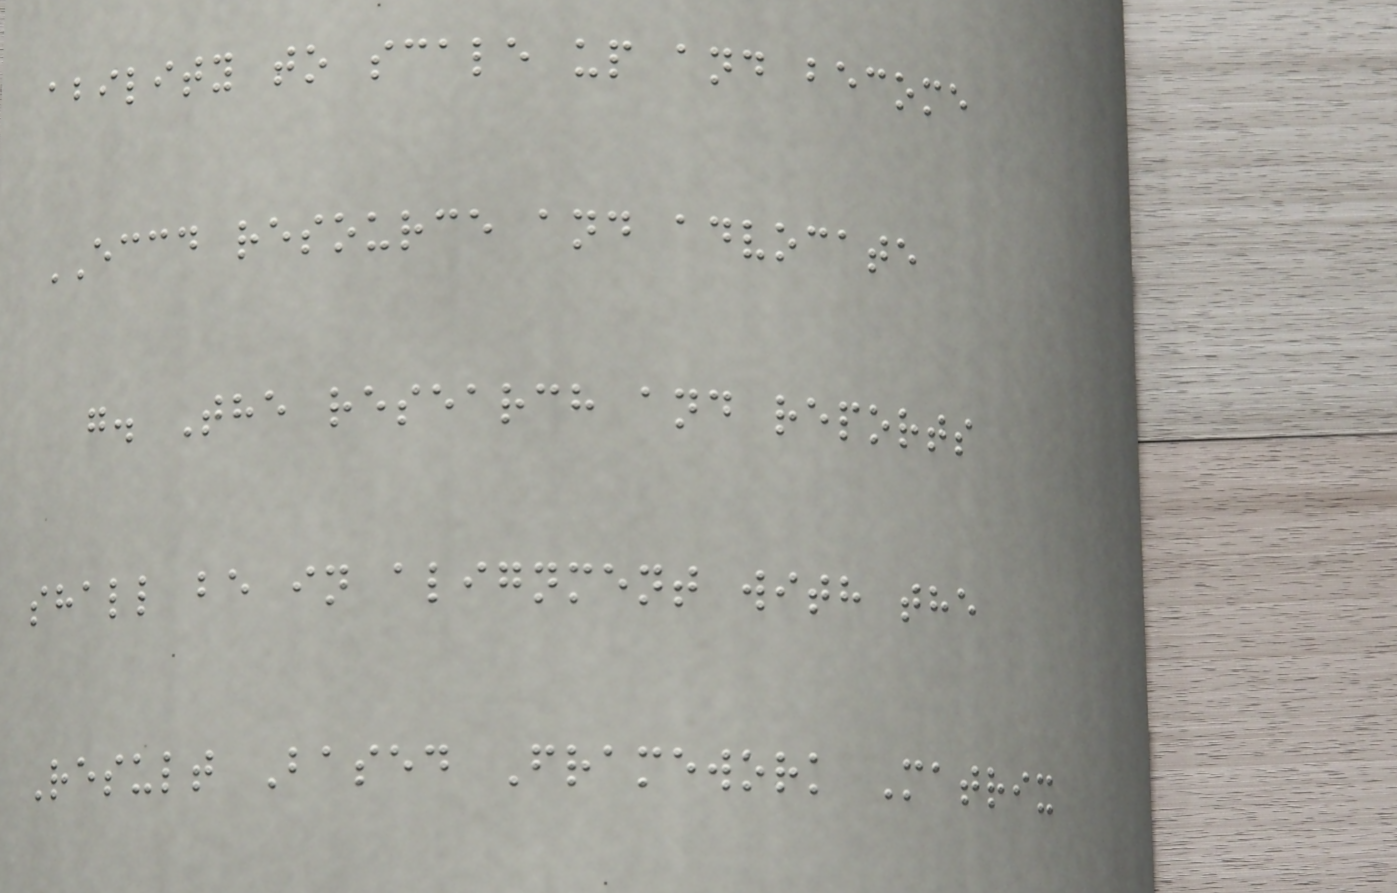ability to scale up and become
ECCD resource and advocate
g. The research and reports
shall be in alignment with the
Result Based Framework Matrix
